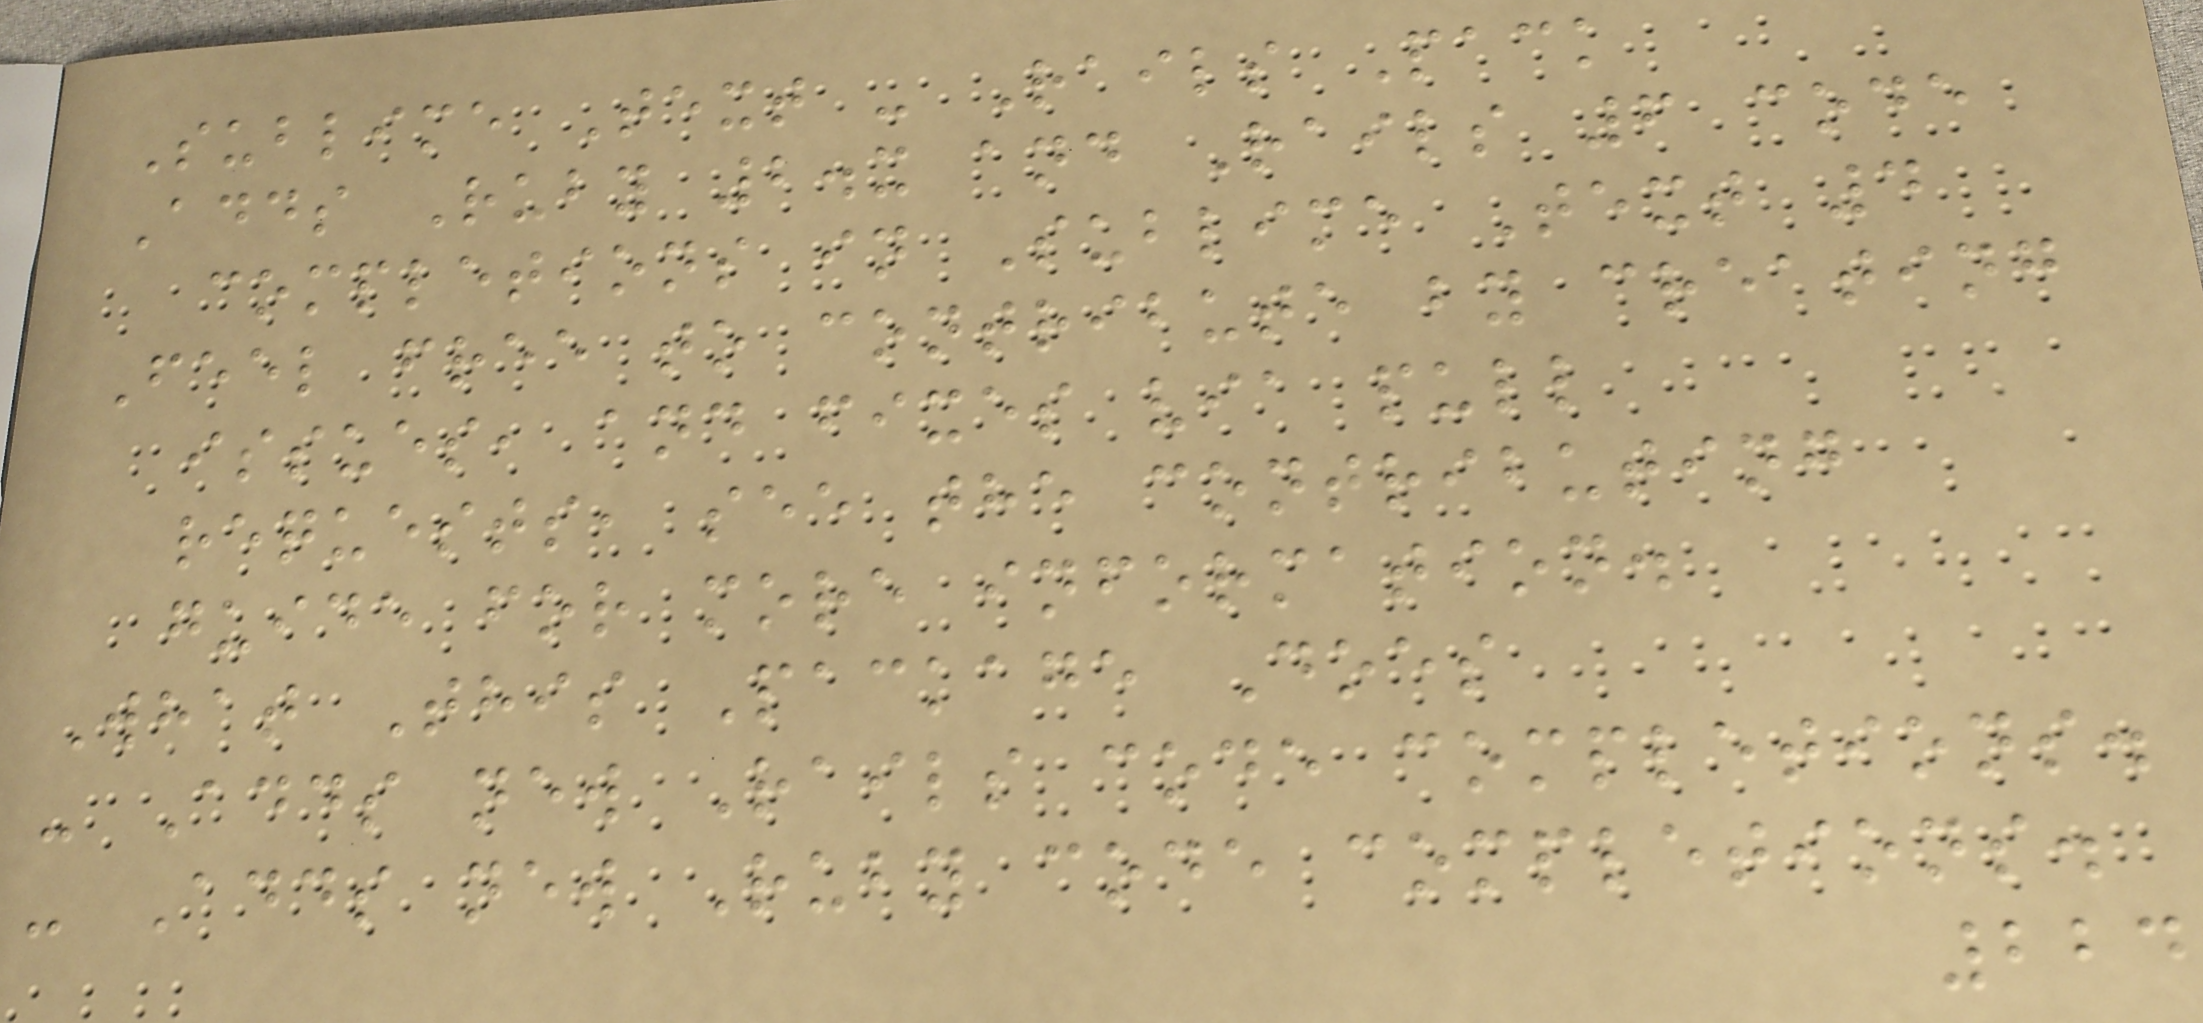Sublime Text - Rails Pack
Adds Ruby 2.x and Rails 6 code
completions in Sublime Text 4
Feel free to contribute by creating
issues, and fixes via pull
requests, see the contributing
guide for more information.
What This Package Does
- Adds new Rails code completions.
- Adds new Ruby code completions.
224
